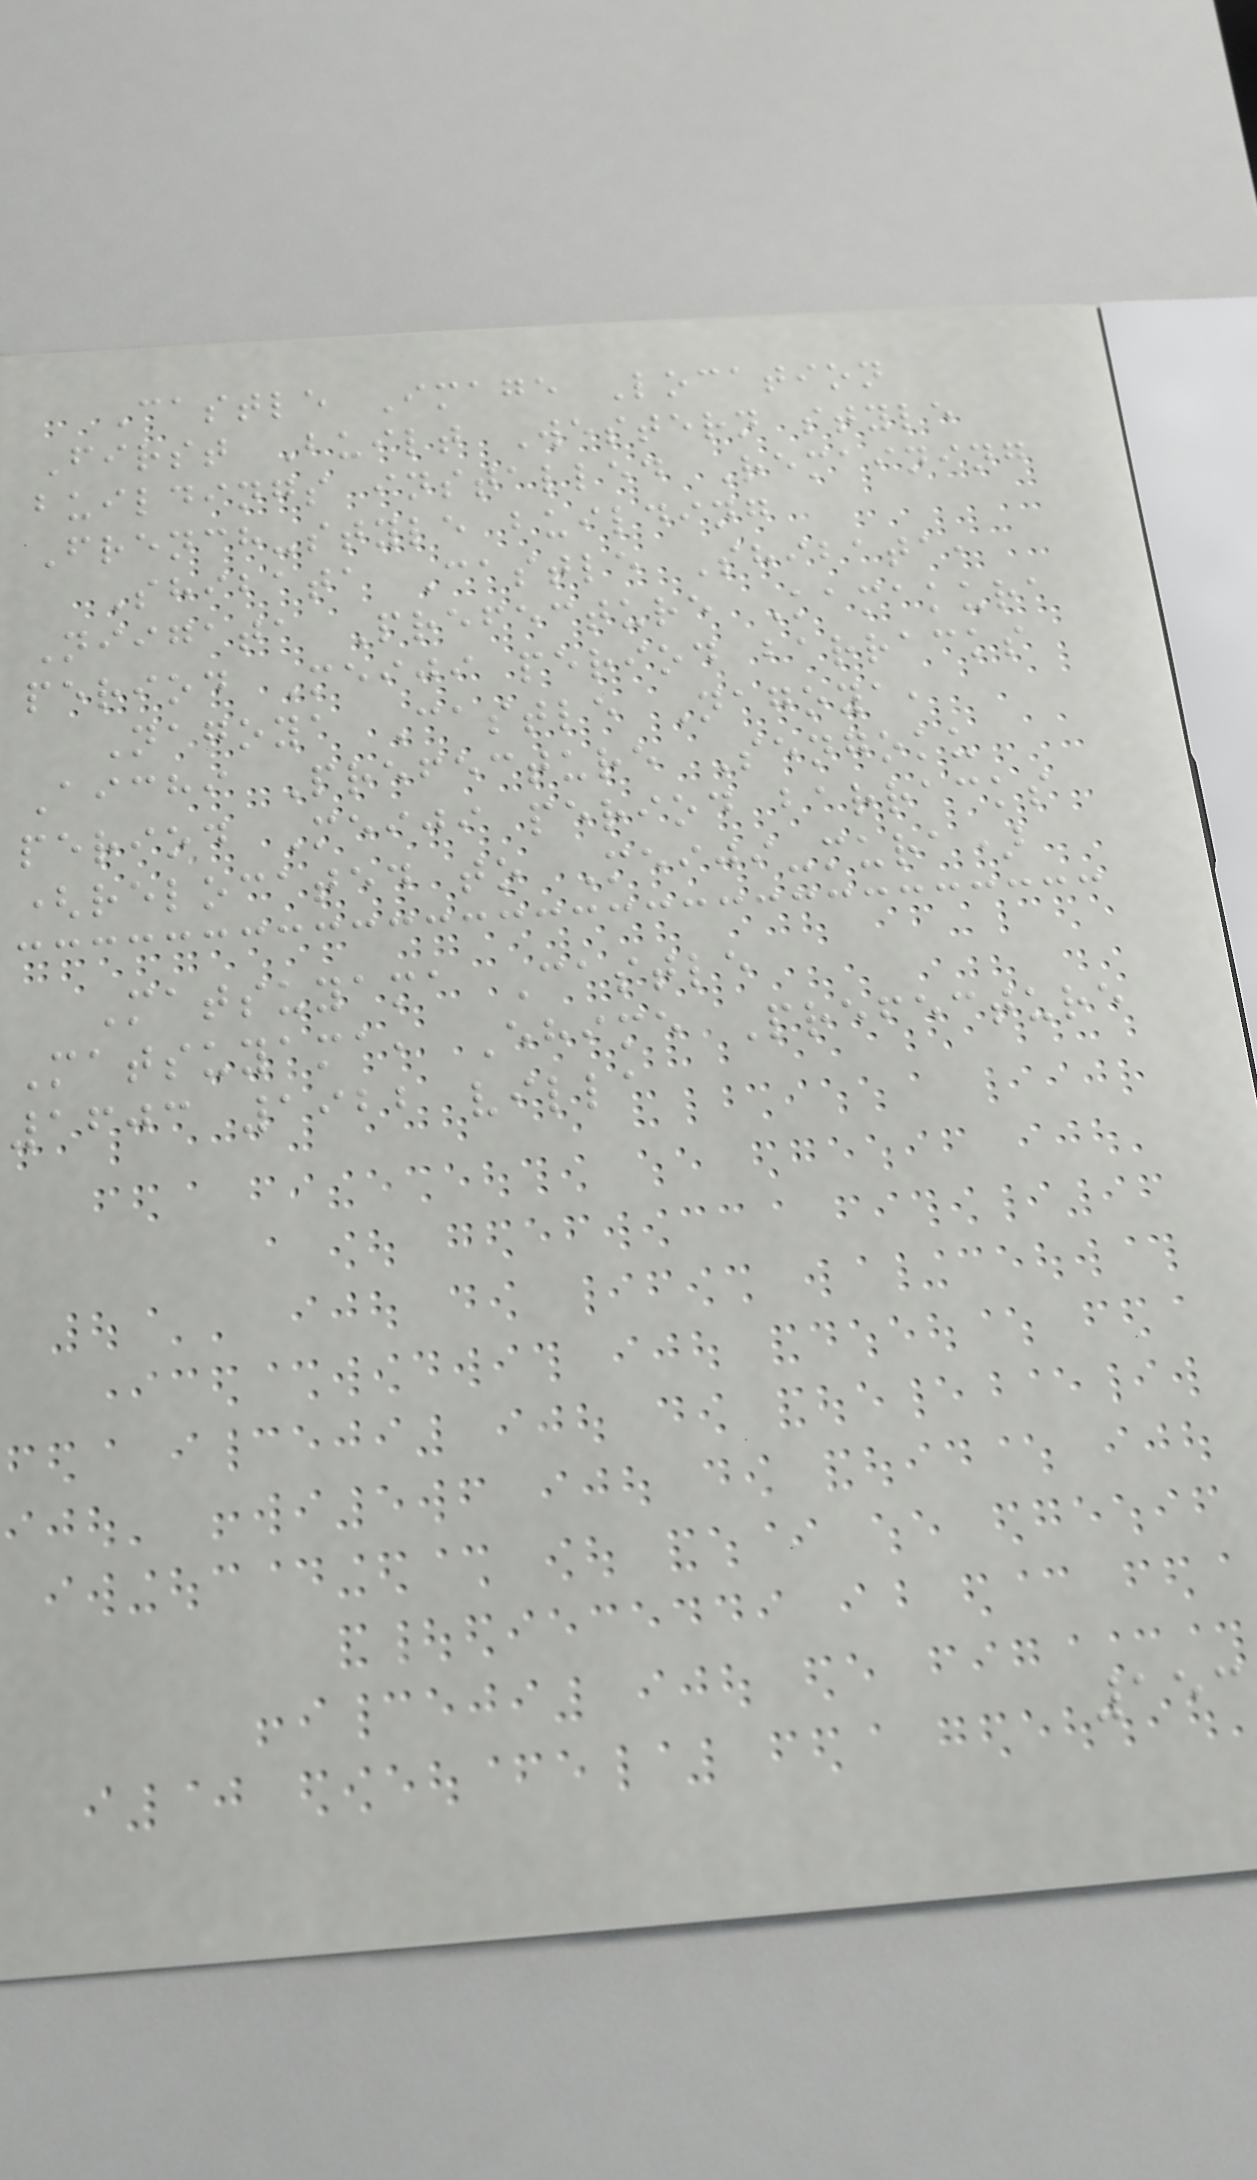Castle Image Location
First Built Western style
buildings installed Remaining
French-style building
Shibata Castle Shibata,
Niigata Prefecture Kamakura
period Meiji period barracks
Nagoya Castle Nagoya,
Aichi Prefecture Sengoku
period Meiji period barracks
(relocated to Meiji-mura)
Matsuyama Castle
Matsuyama, Ehime Prefecture
1603 1922 villa
153
